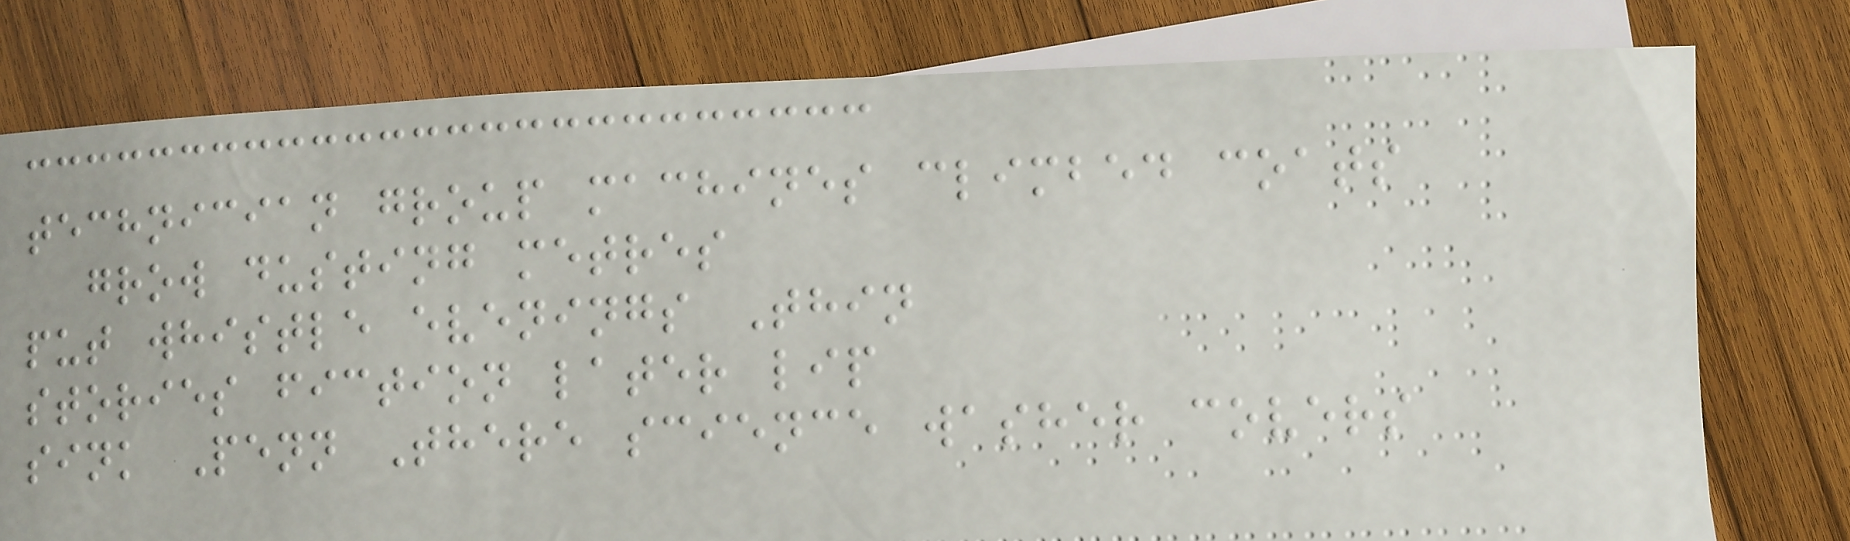technician group machines climbed coats
grow dusting metres
put whistle evenings Thin
stories fiction later lip
sink Penn There science washer covers
